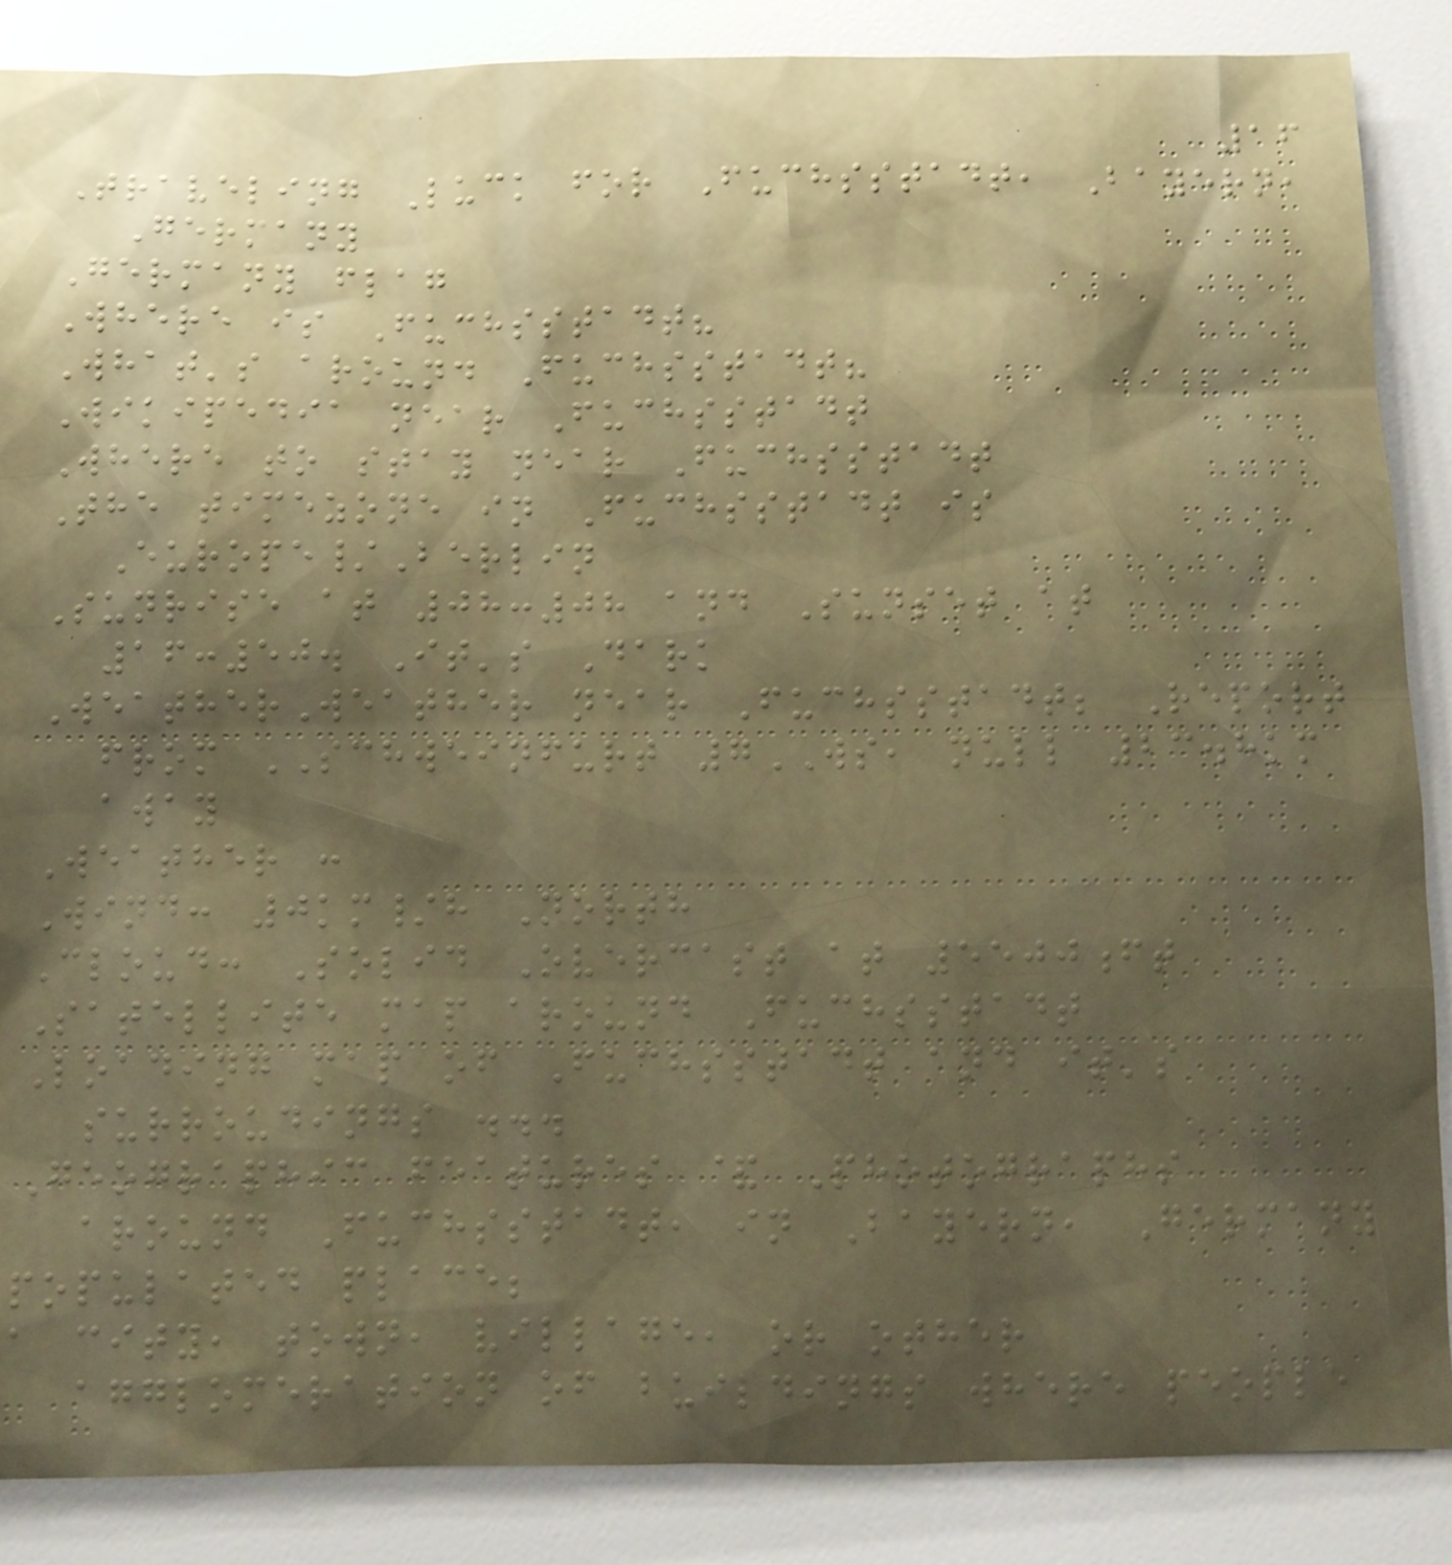16
Traveling Luck for Fuchsstadt, Bayern,
Germany
Germany flag
Where is Fuchsstadt?
What's around Fuchsstadt?
Wikipedia near Fuchsstadt
Where to stay near Fuchsstadt
The timezone in Fuchsstadt is
Europe/Berlin
Sunrise at 08:08 and Sunset at
16:50. It's Dark
WeatherWeather near Fuchsstadt; Report
from SCHWEINFURT 7WS, null 23.8km
away
Weather :
Wind: 0km/h North
Cloud: Solid Overcast at 5500ft
Satellite map around Fuchsstadt
Loading map of Fuchsstadt and it's
surroudings ...
Geographic features & Photographs
around Fuchsstadt, in Bayern, Germany
populated place;
a city, town, village, or other
agglomeration of buildings where people
